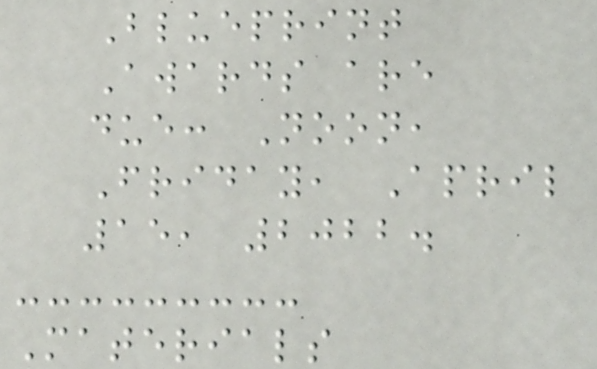Blueprint
Awards are
due: Noon,
Friday, April
15, 2022.
Materials
